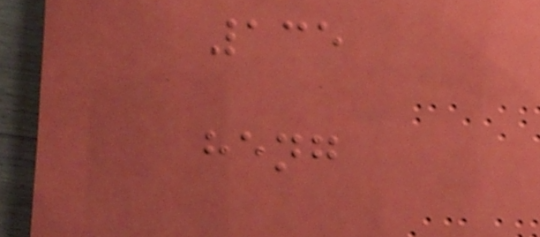135
heng
